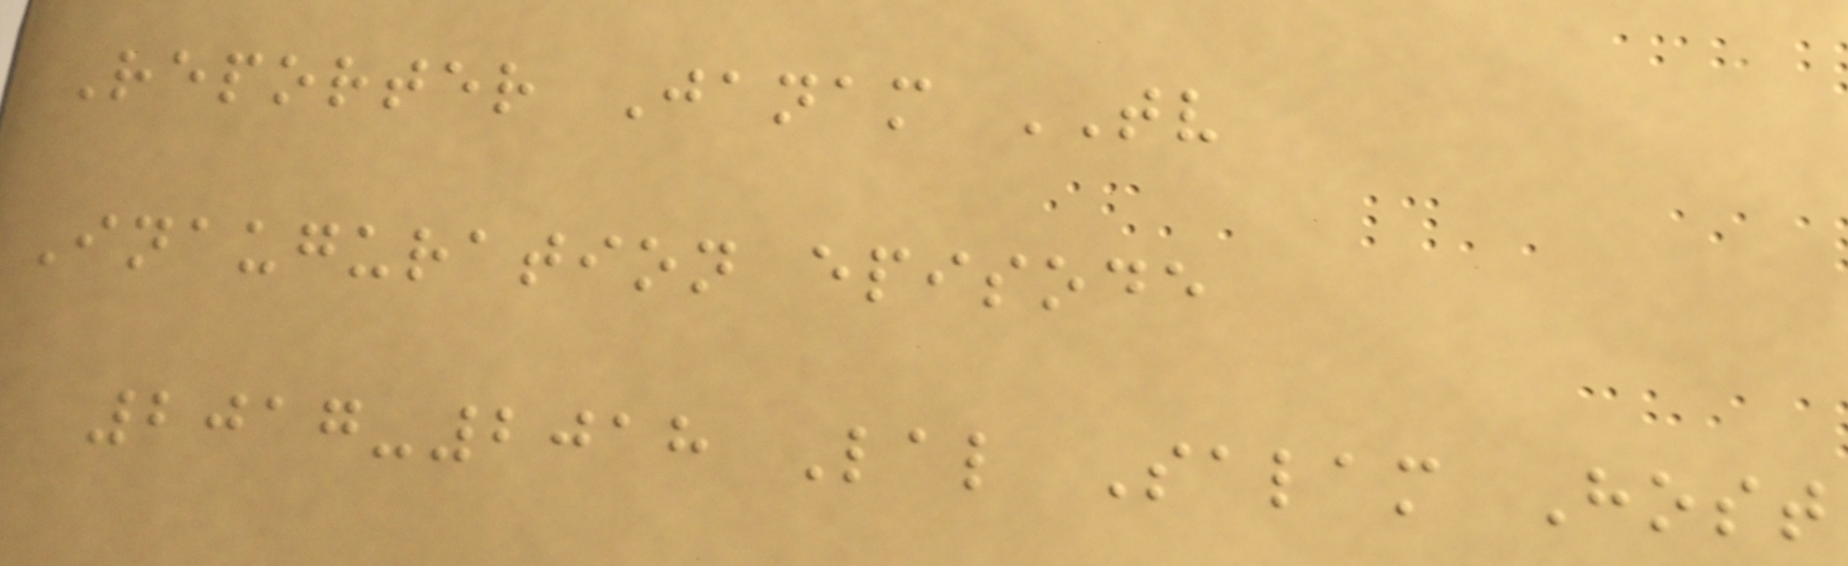Reporter Janam TV
Inauguration episode
2017-2018 Lal Salam Host
